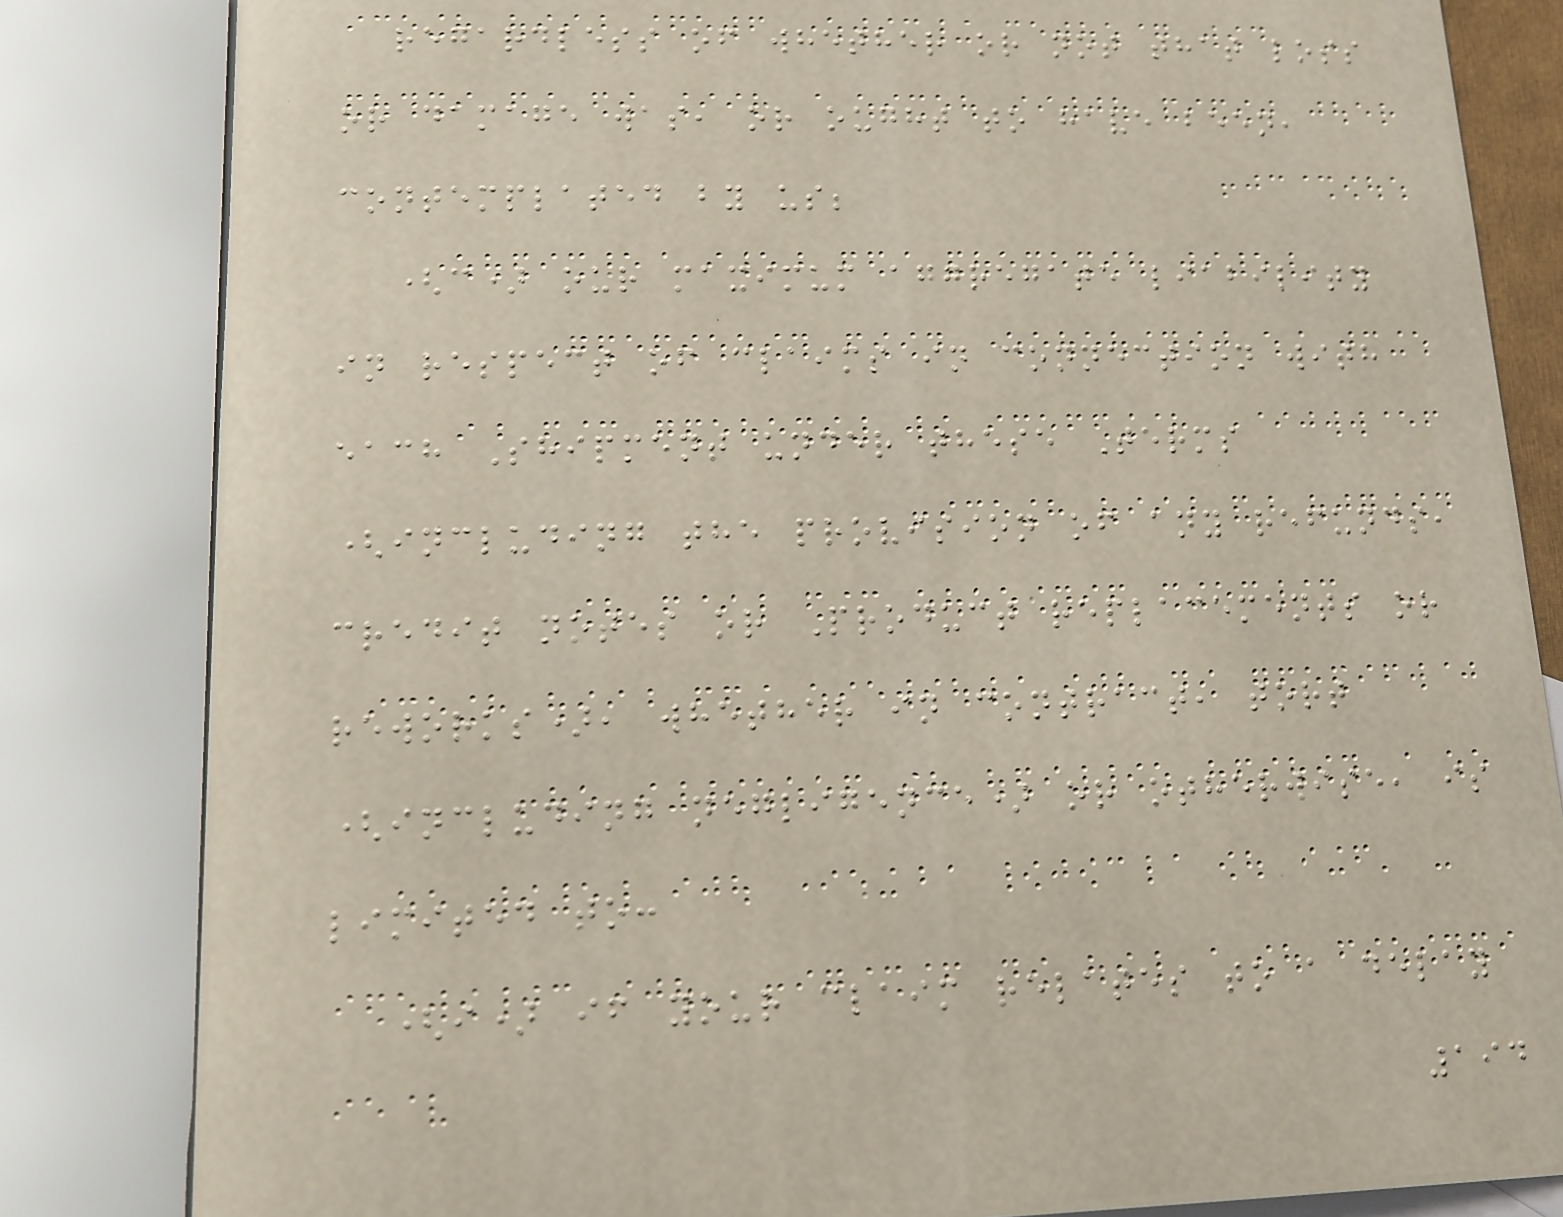regardless of whether or not that loss
or damage was, or ought to have been,
contemplated by us;
(c) our maximum aggregate liability
in respect of claims in connection with
each Shipment under these Terms
(including the provision of any refunds,
credit notes or Product replacements or
reworks), whether in contract, tort
(including negligence) or otherwise, is
limited to:
(i) if your claim relates to a delay
194
